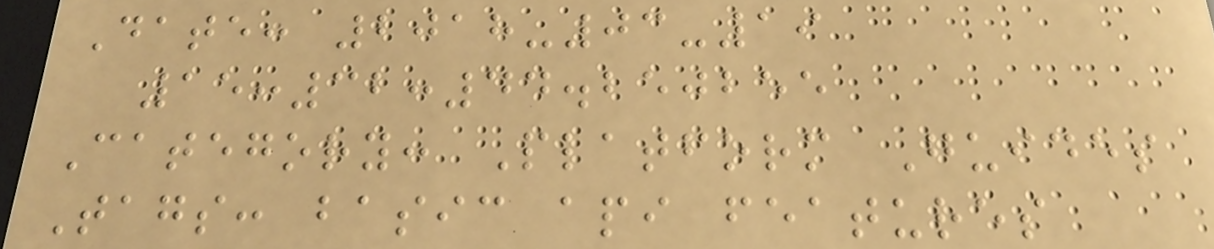Date: 2018-03-19
15:32:44.250255
Category: Platform Guides
Tags: basic api features
